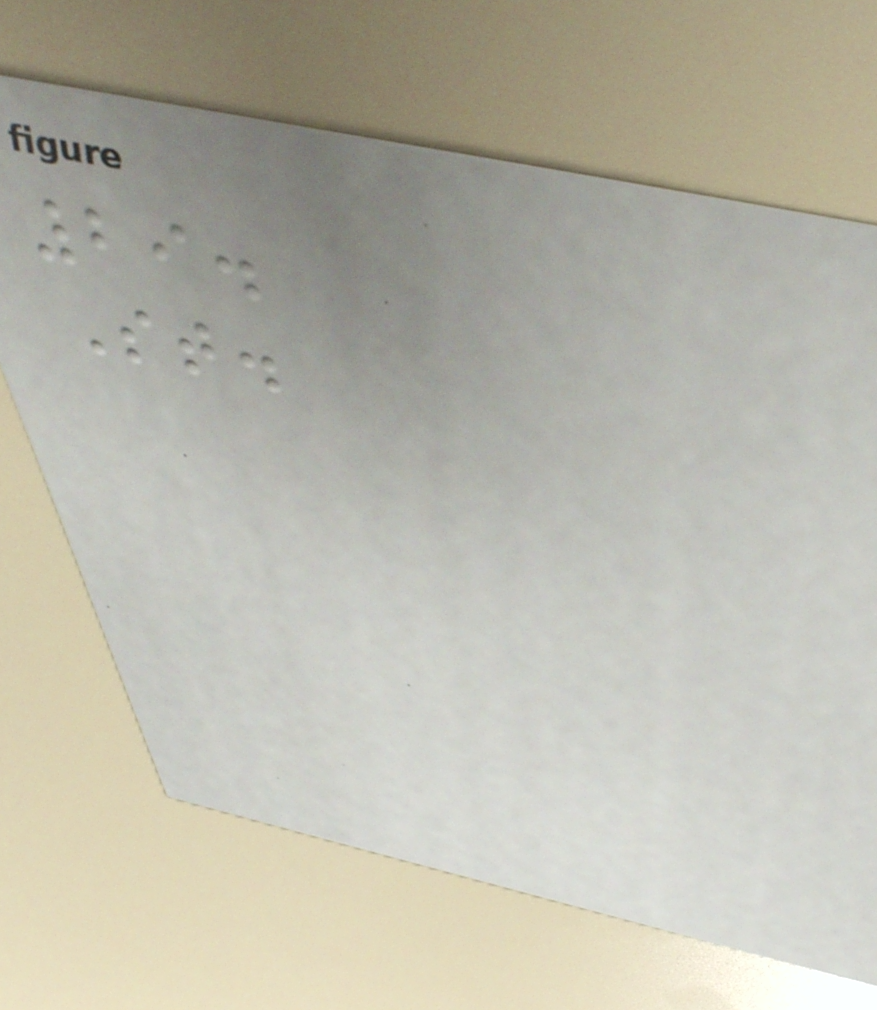29.
St.
